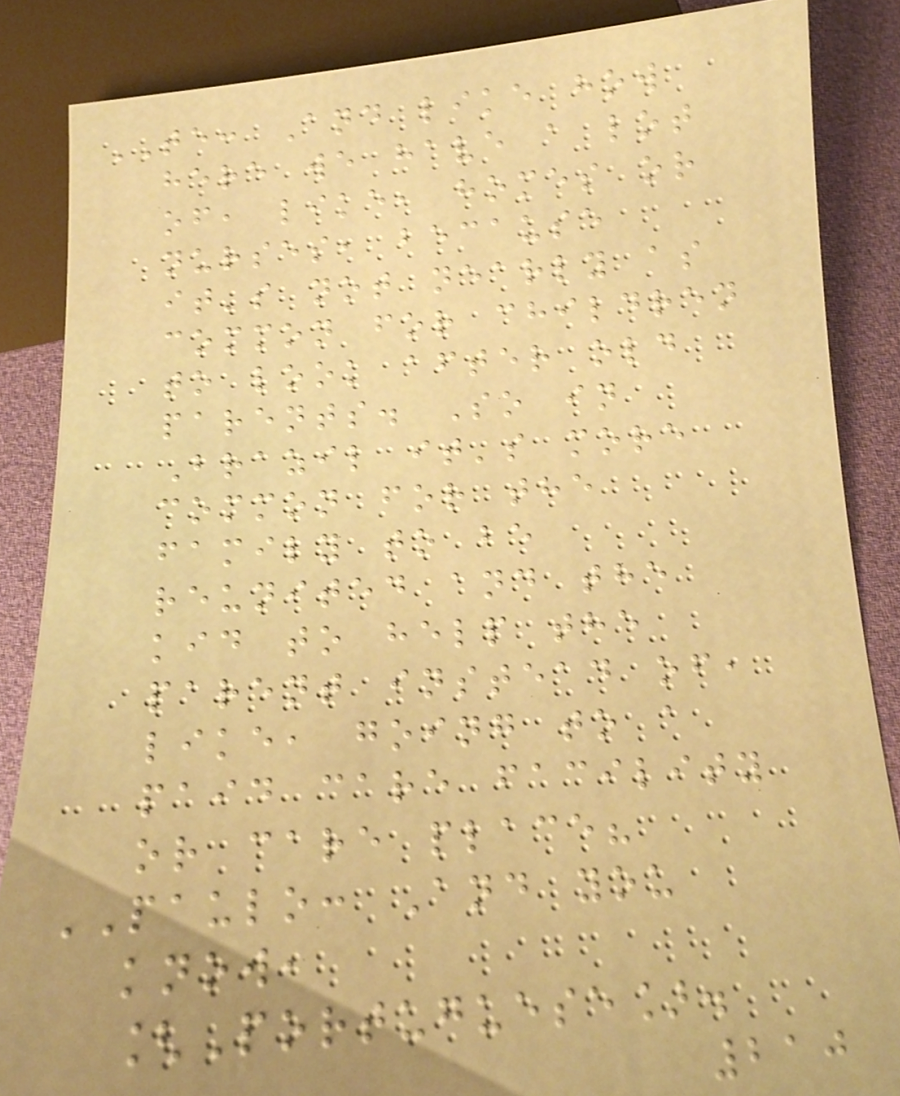TE: And like how
here we have a lot
of, like, homes or
nurses, because
it's not nearly as
common for children
to look after old
parents. So in
Brazil it's more
common for the
family to be
reunited and the
kid to help the
parent instead of,
like, going to a
paid care facility
or care place?
PAULO: And you
know,
[Portuguese].
210
